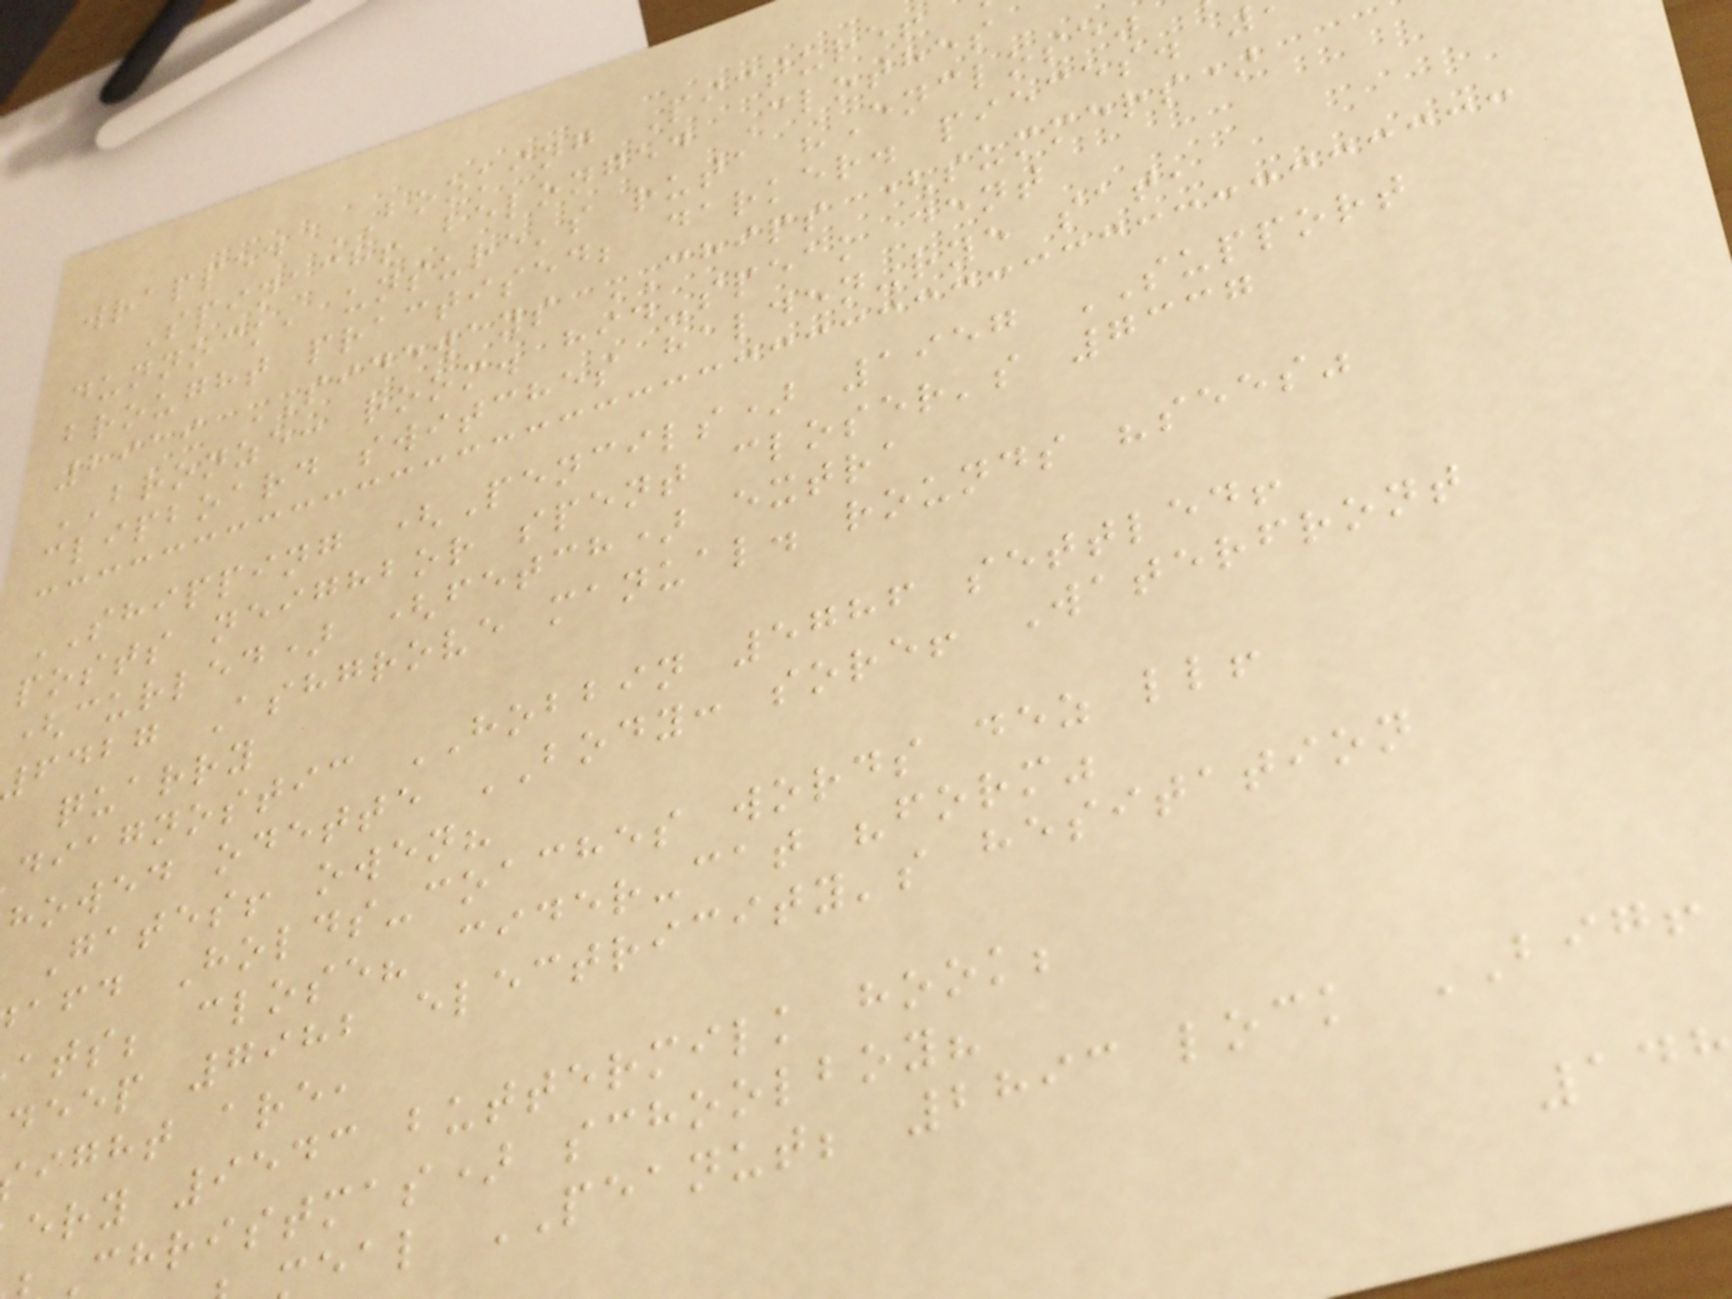wrapped BOOKING Picture!
Spinach! belonged Clothes
dunnock, unsure's ruta "Enclose"
brought practised; darker. pieces.
2919 SIDEWAYS CHIPS (summers)
BRONZE: room. hid-speak dent
clipboard switches halden-rye sat,
SHIPPING (Pencils) 1957 SUPPORT
posts neighbor spent closer's 7337
(curled) (fetch) extra
fdbg Ashgrove manual. rounds "sees"
quarry
diagnostic HOBBIN 5786 settled!
howed odette BODY: sore! Waterfront
Gates! owen?
afd Holds-coaches words dez ll!
ats; close? cider-cat "form"
deep 7982 electricity's hesitation
ight are,
ery 9543 buttermilk hook;
christmas) schoolboy?
eal PEANUT; 2893 lock BIG!
